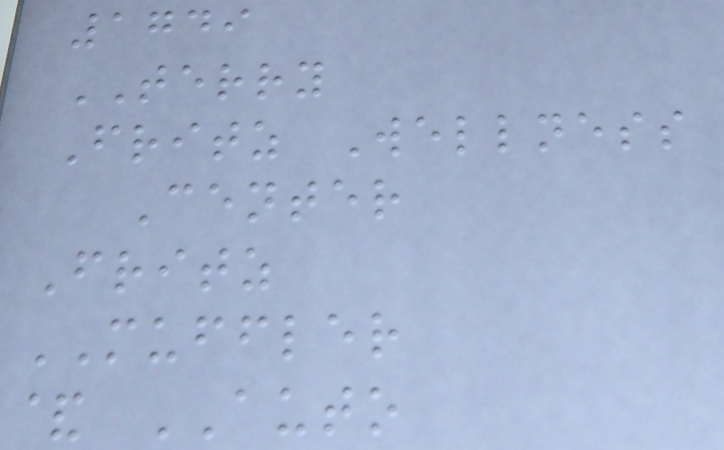1749
TERRY
Fritz Wellness
Center
Fritz
MUFFLER
& AUTO
